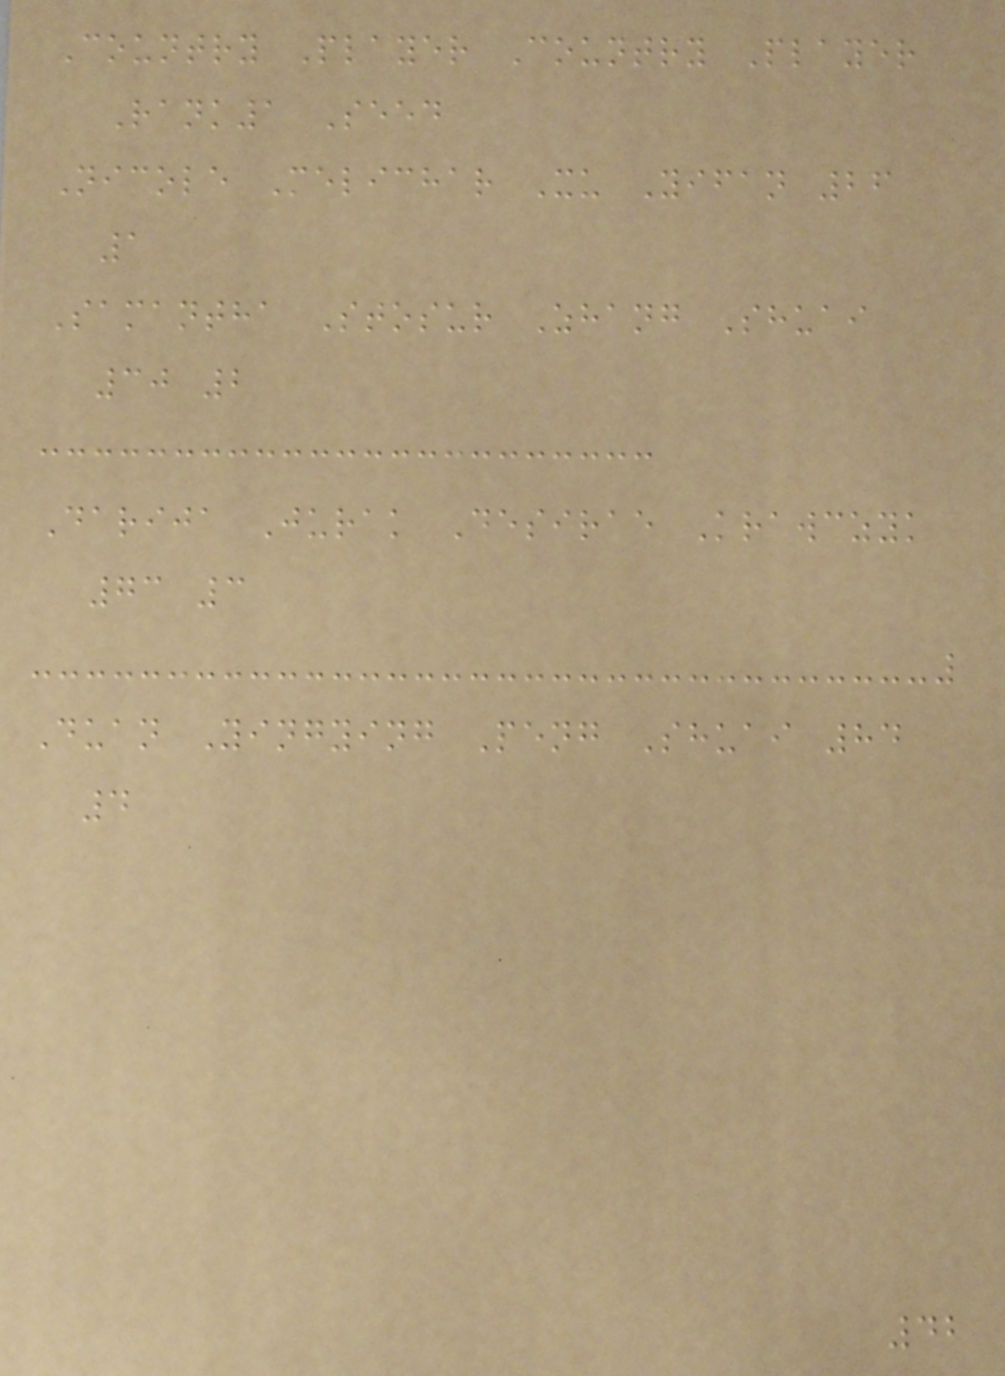Country Player Country Player
Rank1 Seed
Nicole Melichar Xu Yifan 26
1
Samantha Stosur Zhang Shuai
30 2
Darija Jurak Desirae Krawczyk
73 3
Duan Yingying Peng Shuai 84
4
42
